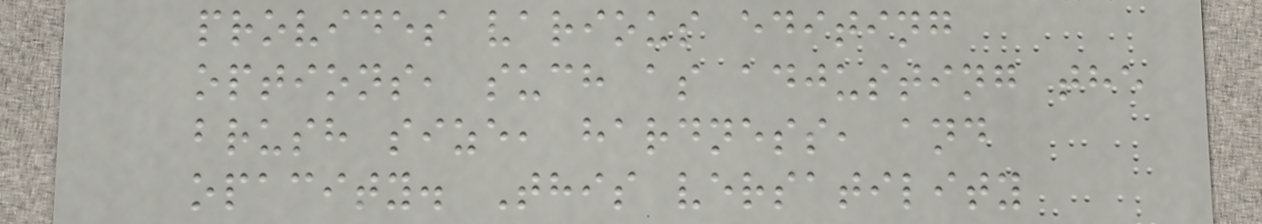provides various editing
options, such as adjusting the
brush size, hardness, and
opacity. This versatility
